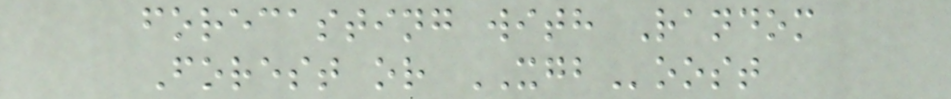forecasting with Random
Forest or XGBoost
